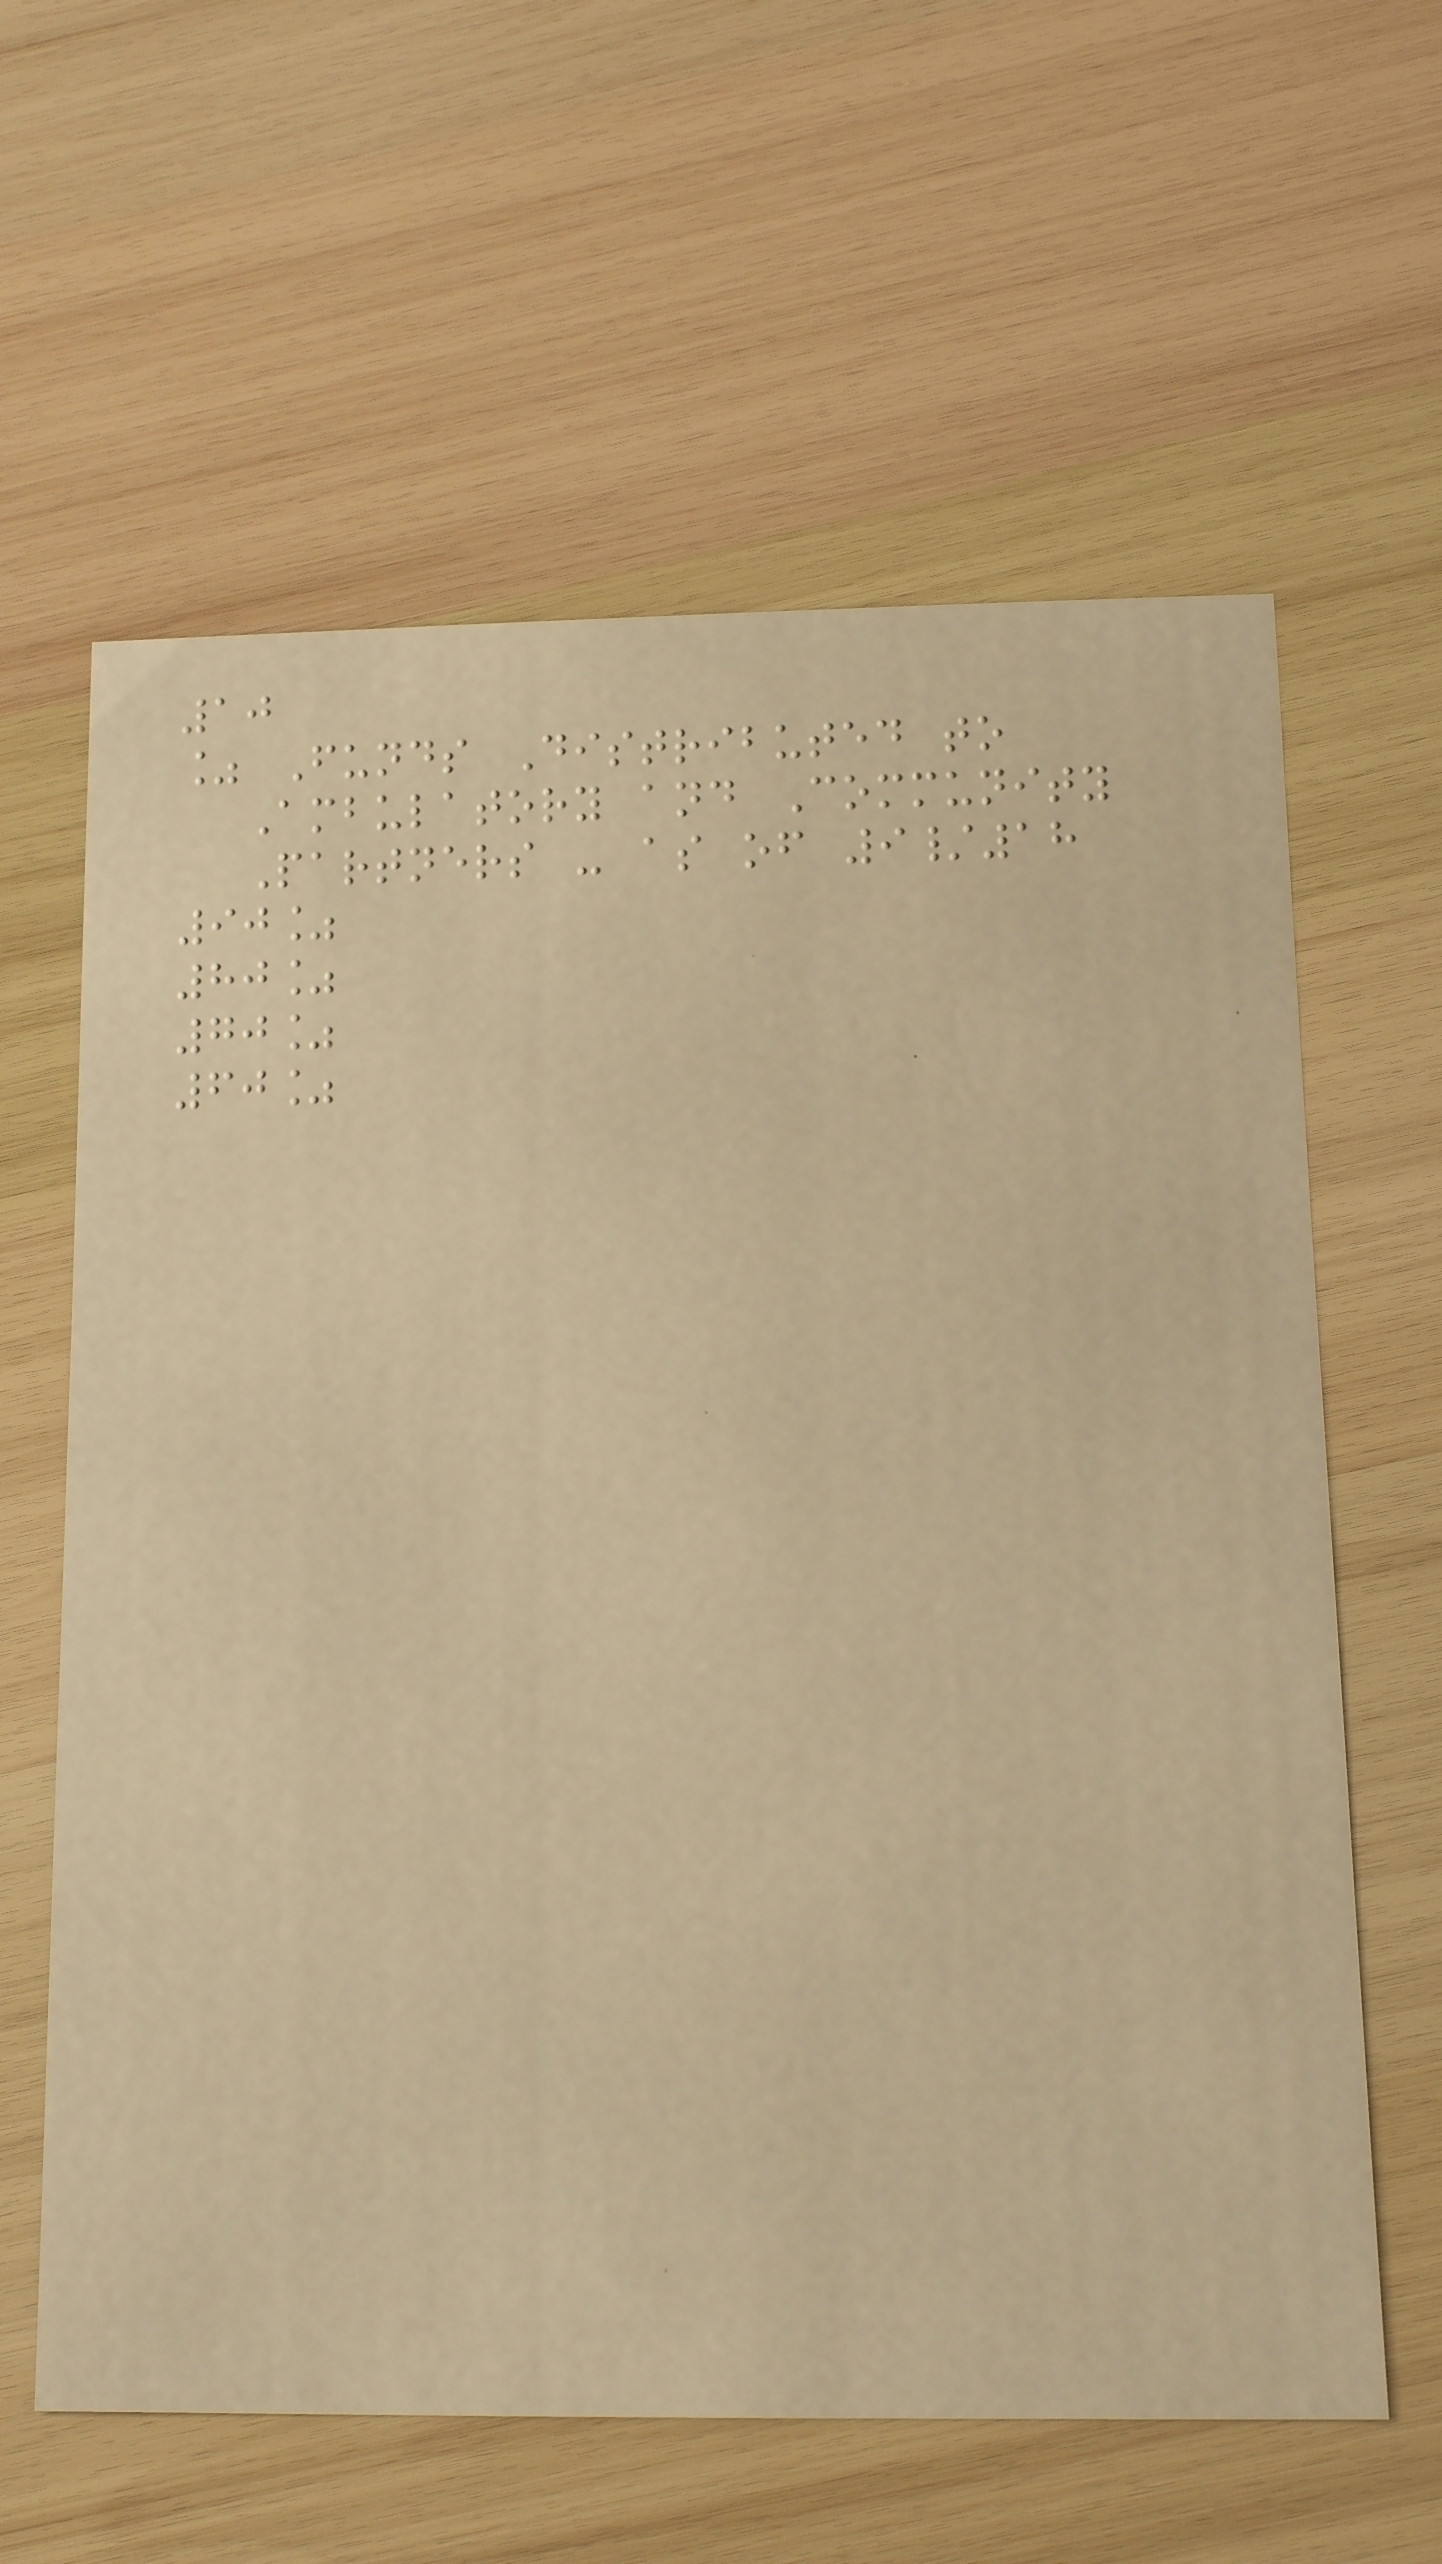10
% Funds Distributed to
Ambulatory and Community
Partners - as of 9/18
90%
80%
70%
60%
